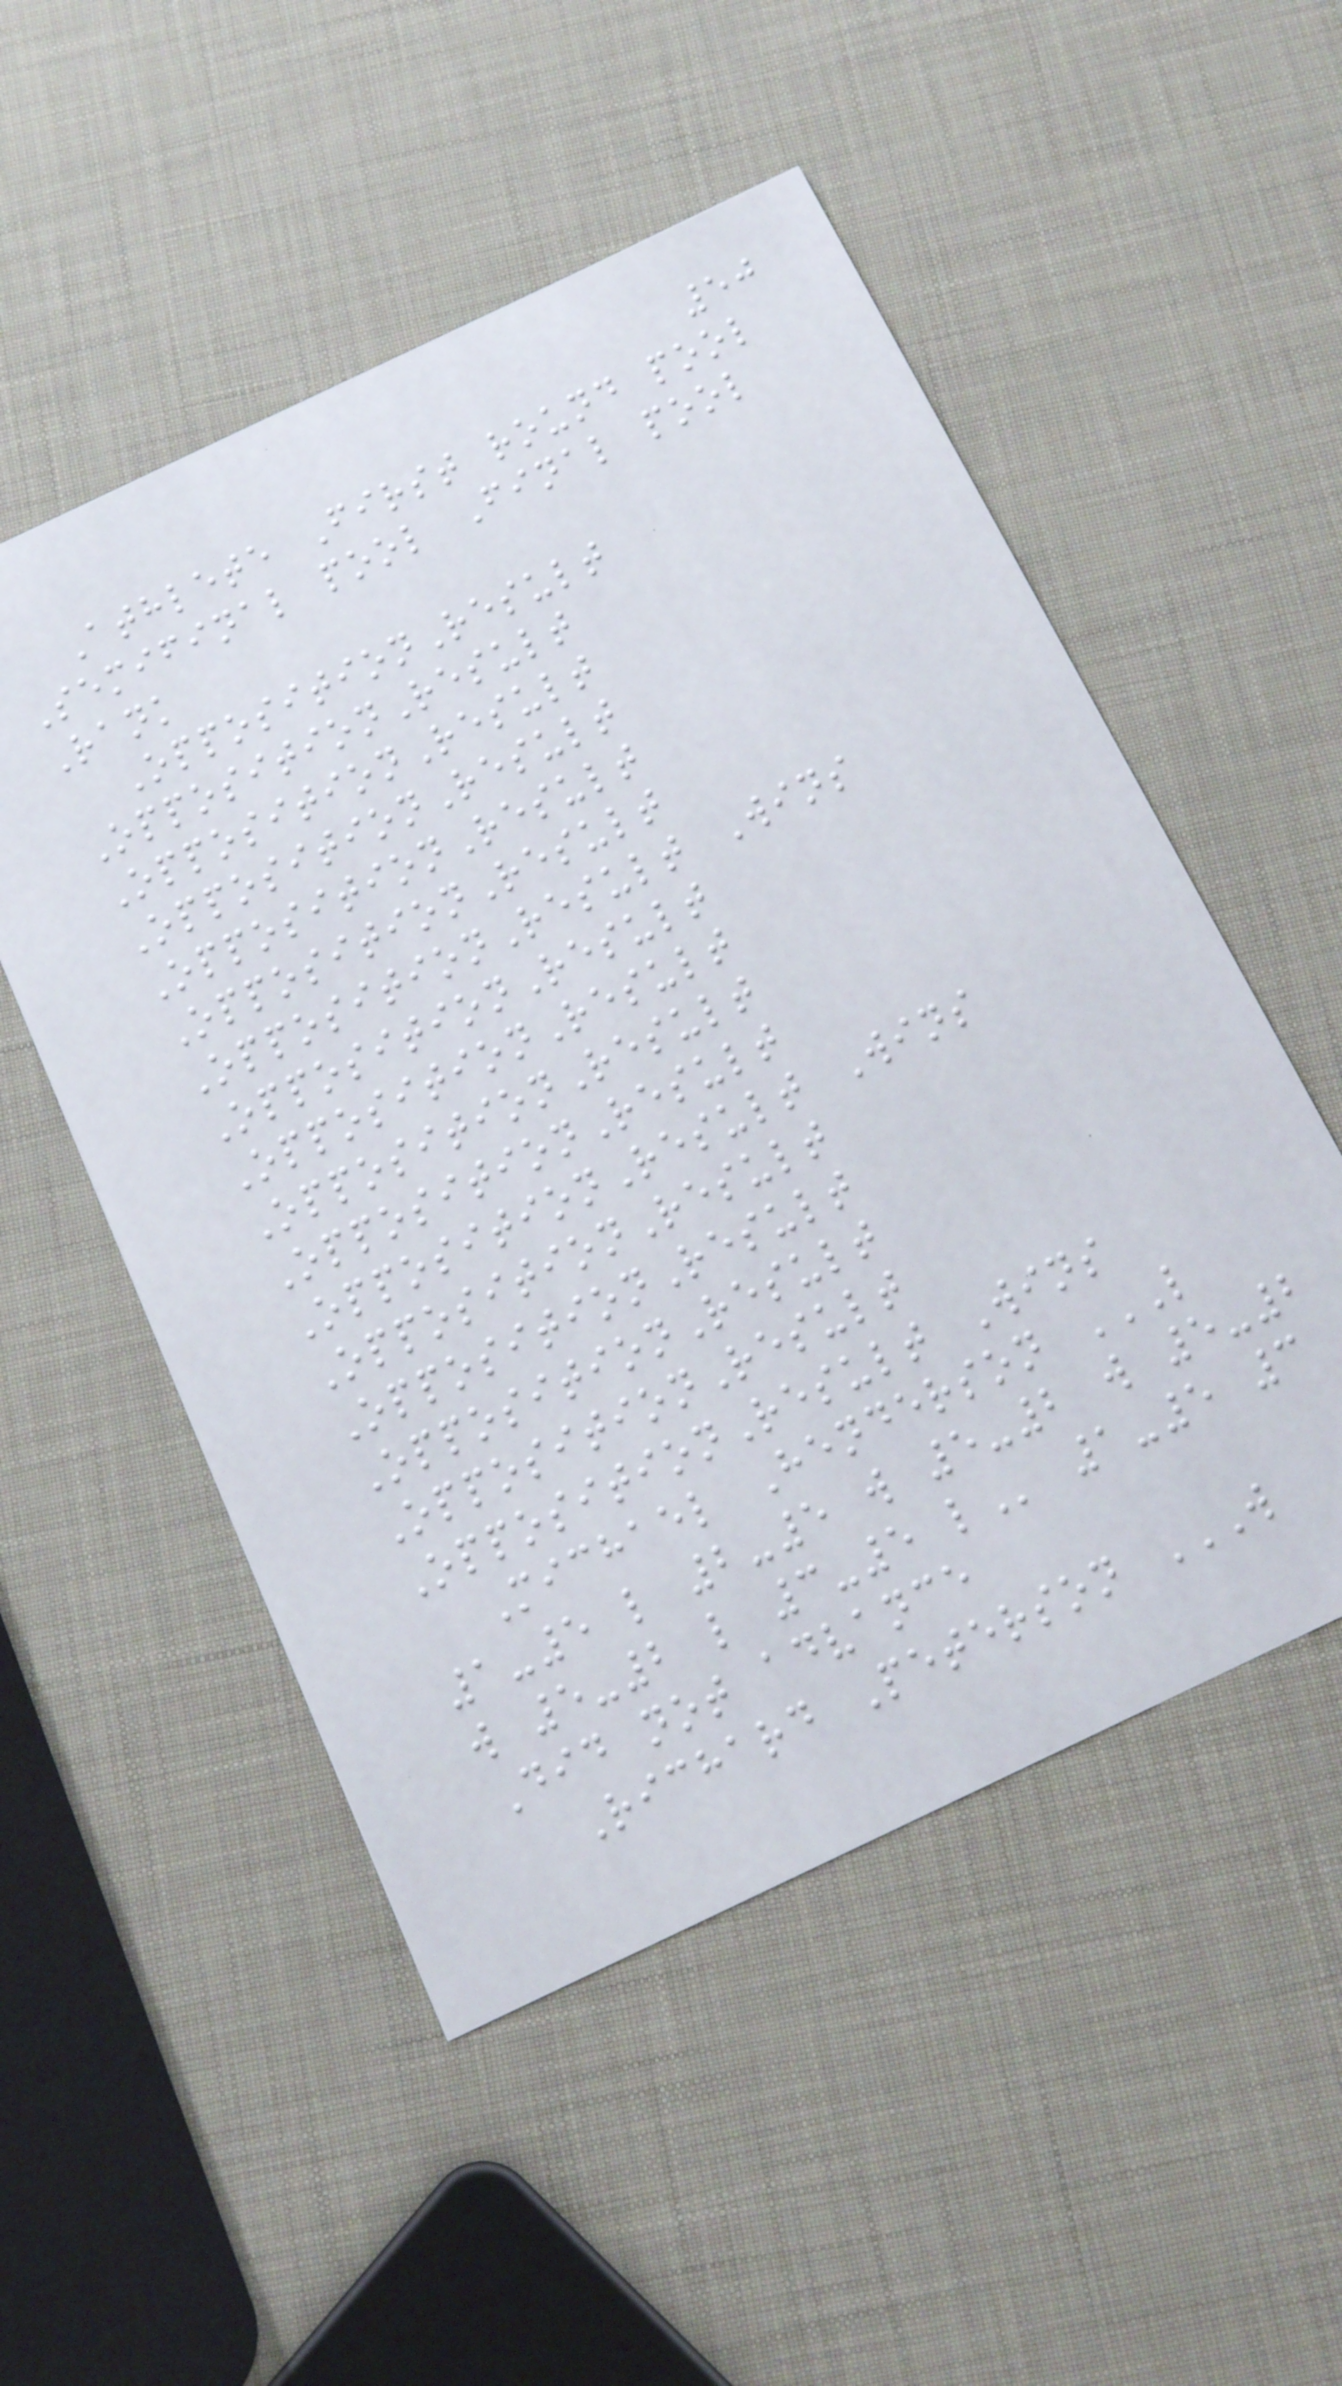50
Athlete First round pool
Semifinal pool Final pool
Rank
OppositionResult
OppositionResult
OppositionResult
OppositionResult
OppositionResult
OppositionResult
OppositionResult Wins
OppositionResult
OppositionResult
OppositionResult
OppositionResult
OppositionResult Wins
OppositionResult
OppositionResult
OppositionResult
OppositionResult
OppositionResult Wins
Michael Henderson L
1-5 L 2-5 W 5-2 W 5-2
W 5-2 L 3-5 L 1-5 3
Did not advance
Richard Peterson W
